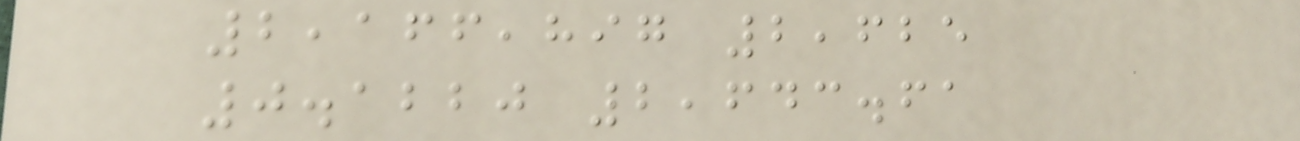2,166,897 2,625
0.1220 2,643.61
